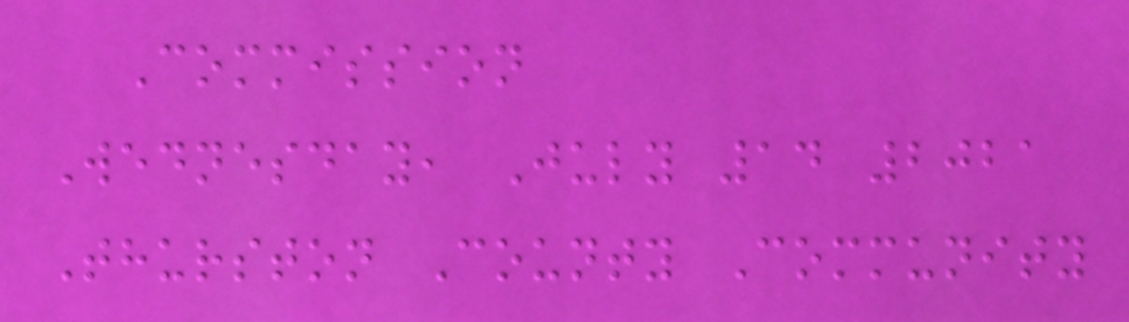Commission
Wednesday, July 14 2021
Thurston County Community
